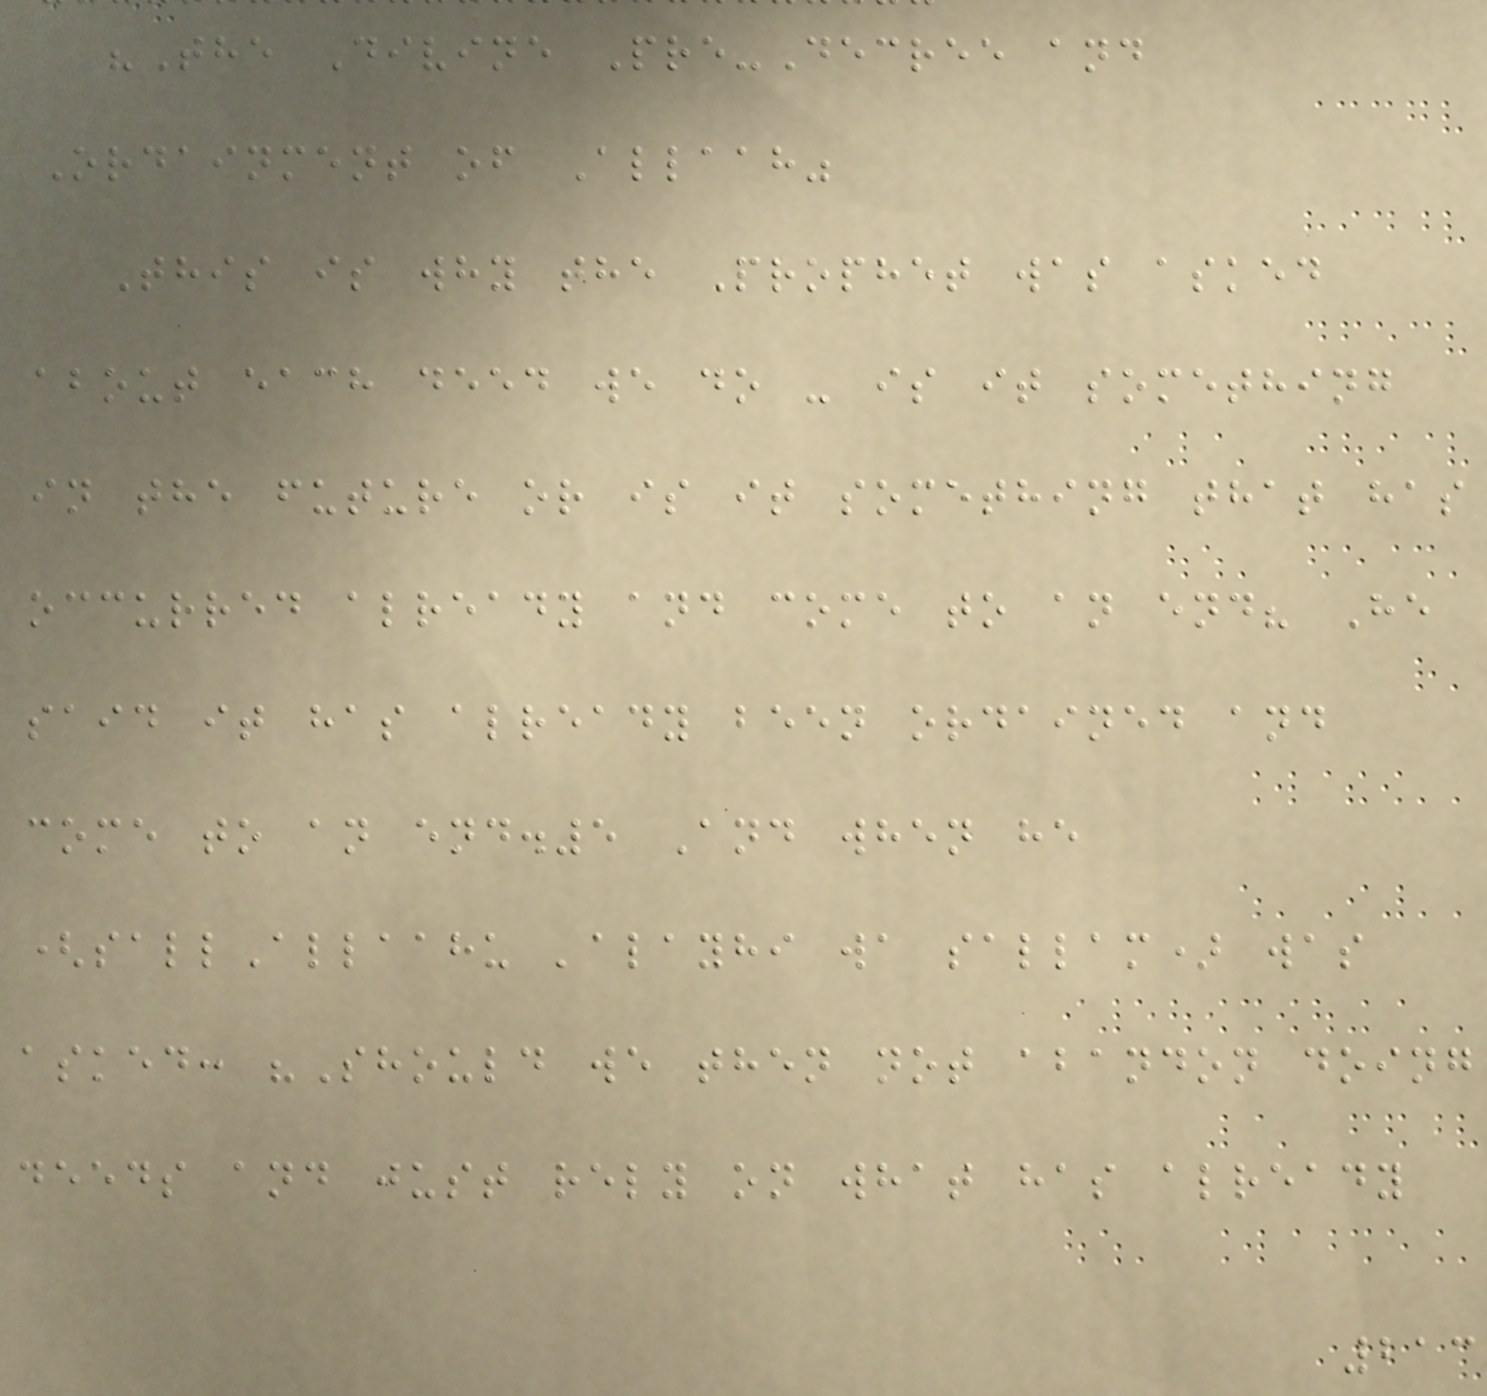"The Divine Pre-Decree and
Ordainment of Allaah"
This is why the Prophet was asked
about each deed we do - is it something
in the future or is it something that has
occurred already and come to an end? He
said it has already been ordained and
come to an end.5 And when he
(sallAllaahu 'alayhi wa sallam) was
asked: "Should we then not abandon doing
deeds and just rely on what has already
213
